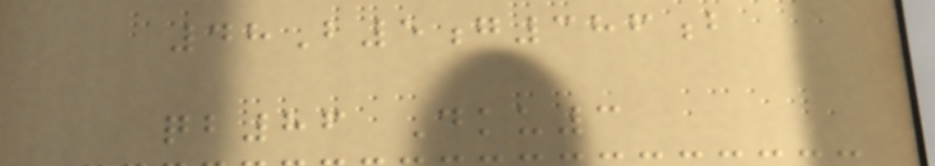48B5g386b
qb86 Dku3
